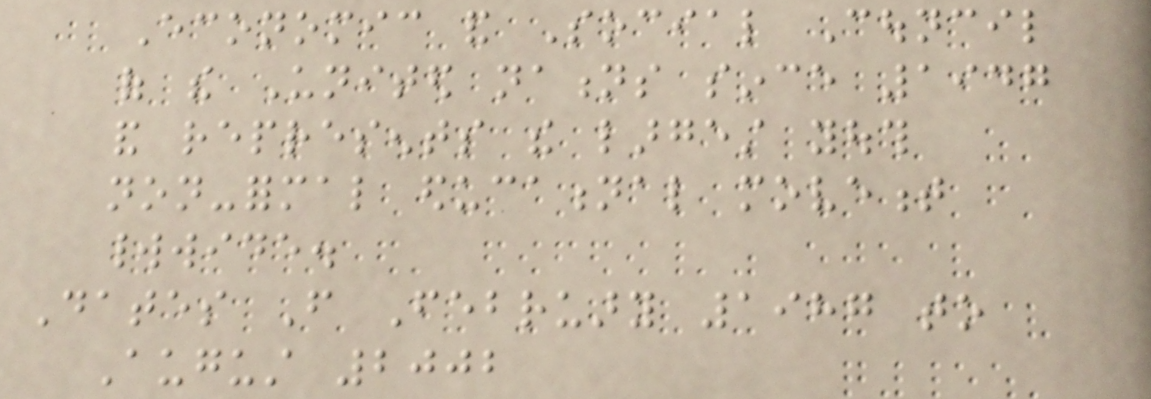Economic and Social Council
of the United nations since 1947
and represents the largest youth
non-formal educational movement
worldwide.
Dates From February 1987 to
August 2002
